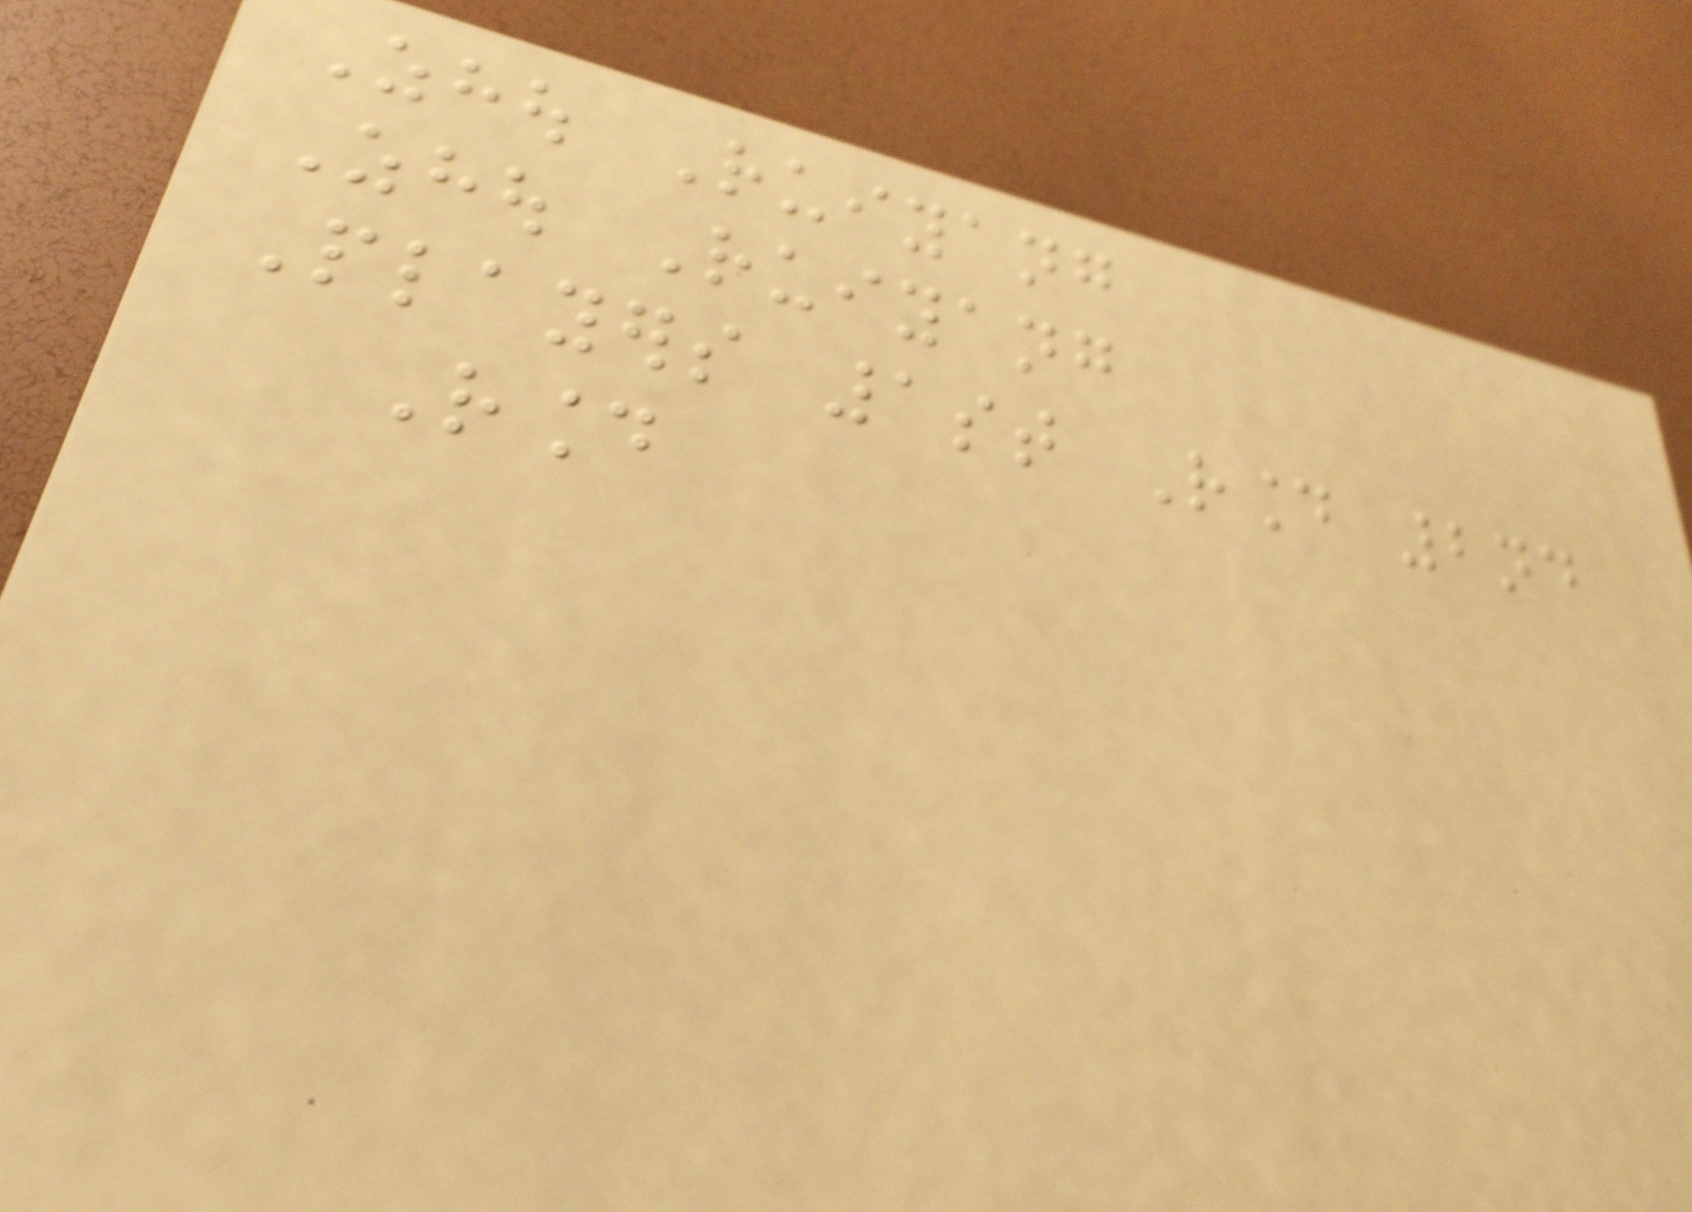Zhou Ruiyang
Zhou Ruiyang
Players 1st Round 2nd
Round
